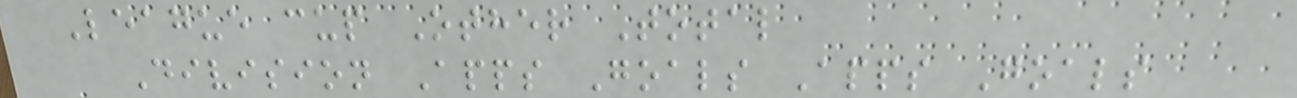League cup Other Total
Division Apps Goals Apps Goals
